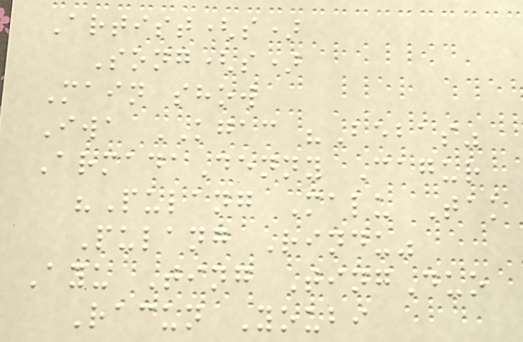Artist(s)
Song(s)
Main show
Iwa KGAC "Bebas"
ArmadaDenny Cagur
"Pulang Malu Tak
Pulang Rindu"
Ayu Ting TingDuo
Racun Youbi
